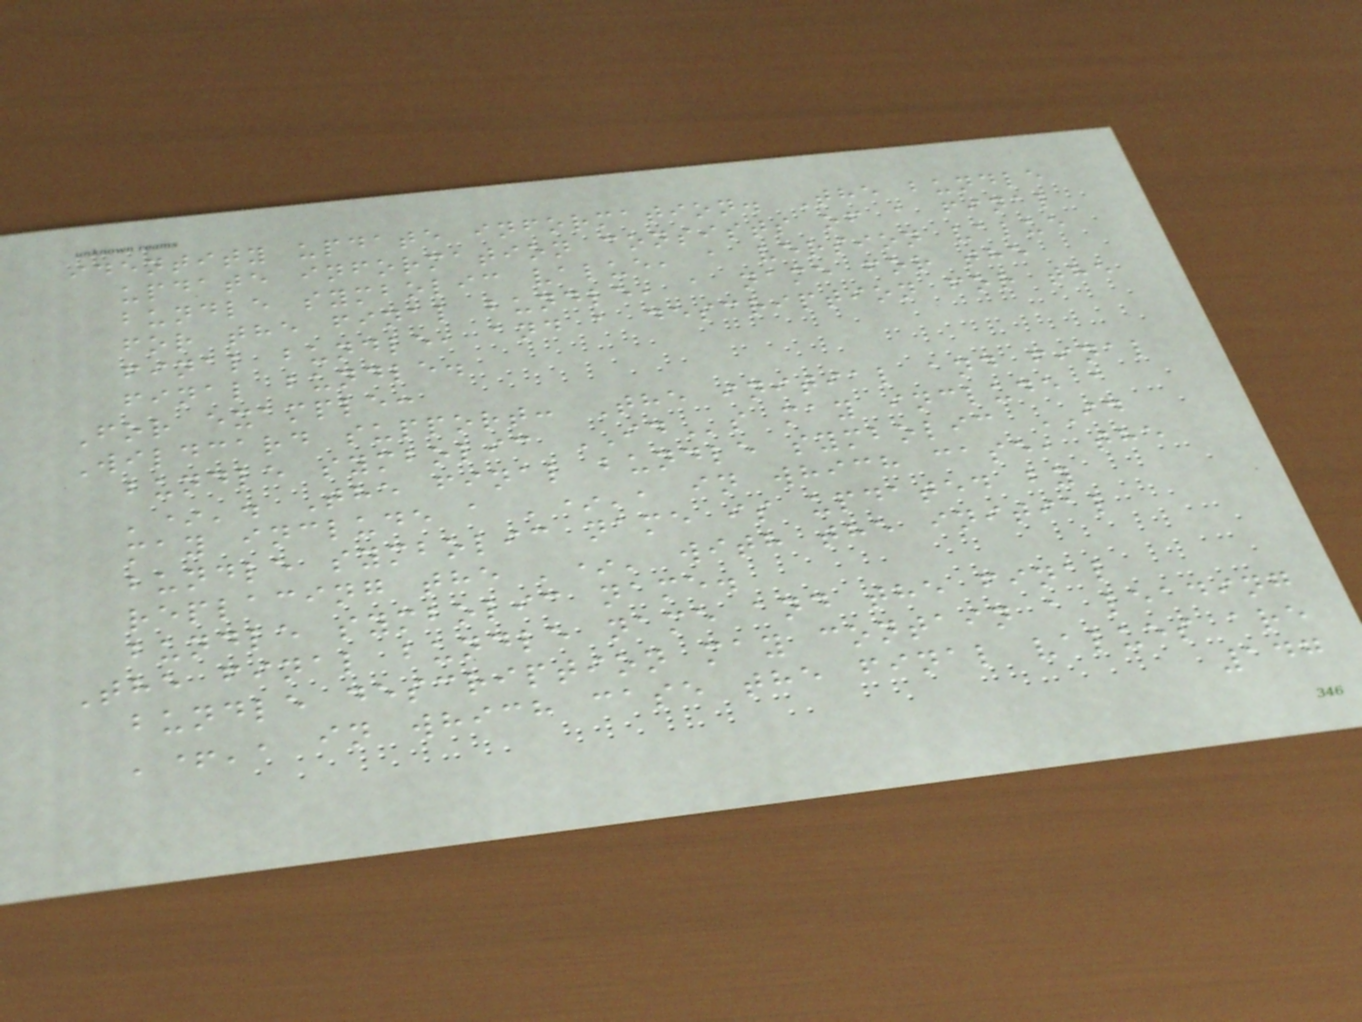identity update information. The bundle
update information consists of a final
bundle symbolic value, a version value
for the final bundle, a name for the
final bundle, and a description for the
final bundle.
For example:
Wildcard support: The initial and final
bundle symbolic IDs may include a
'*'. The final bundle symbolic ID
may include a '*', in which case, the
bundle symbolic name is updated by
replacing the '*' with the initial
bundle symbolic name.
The final bundle name and the final
bundle description may contain a leading
'+', in which case the final values are
147
